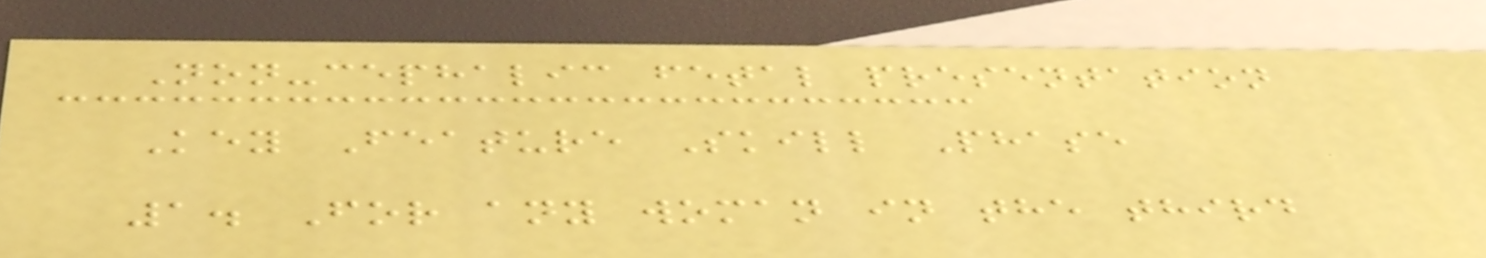Non-cephalic fetal presentation
Key Feature Skill Phase
1. For any woman in the third
